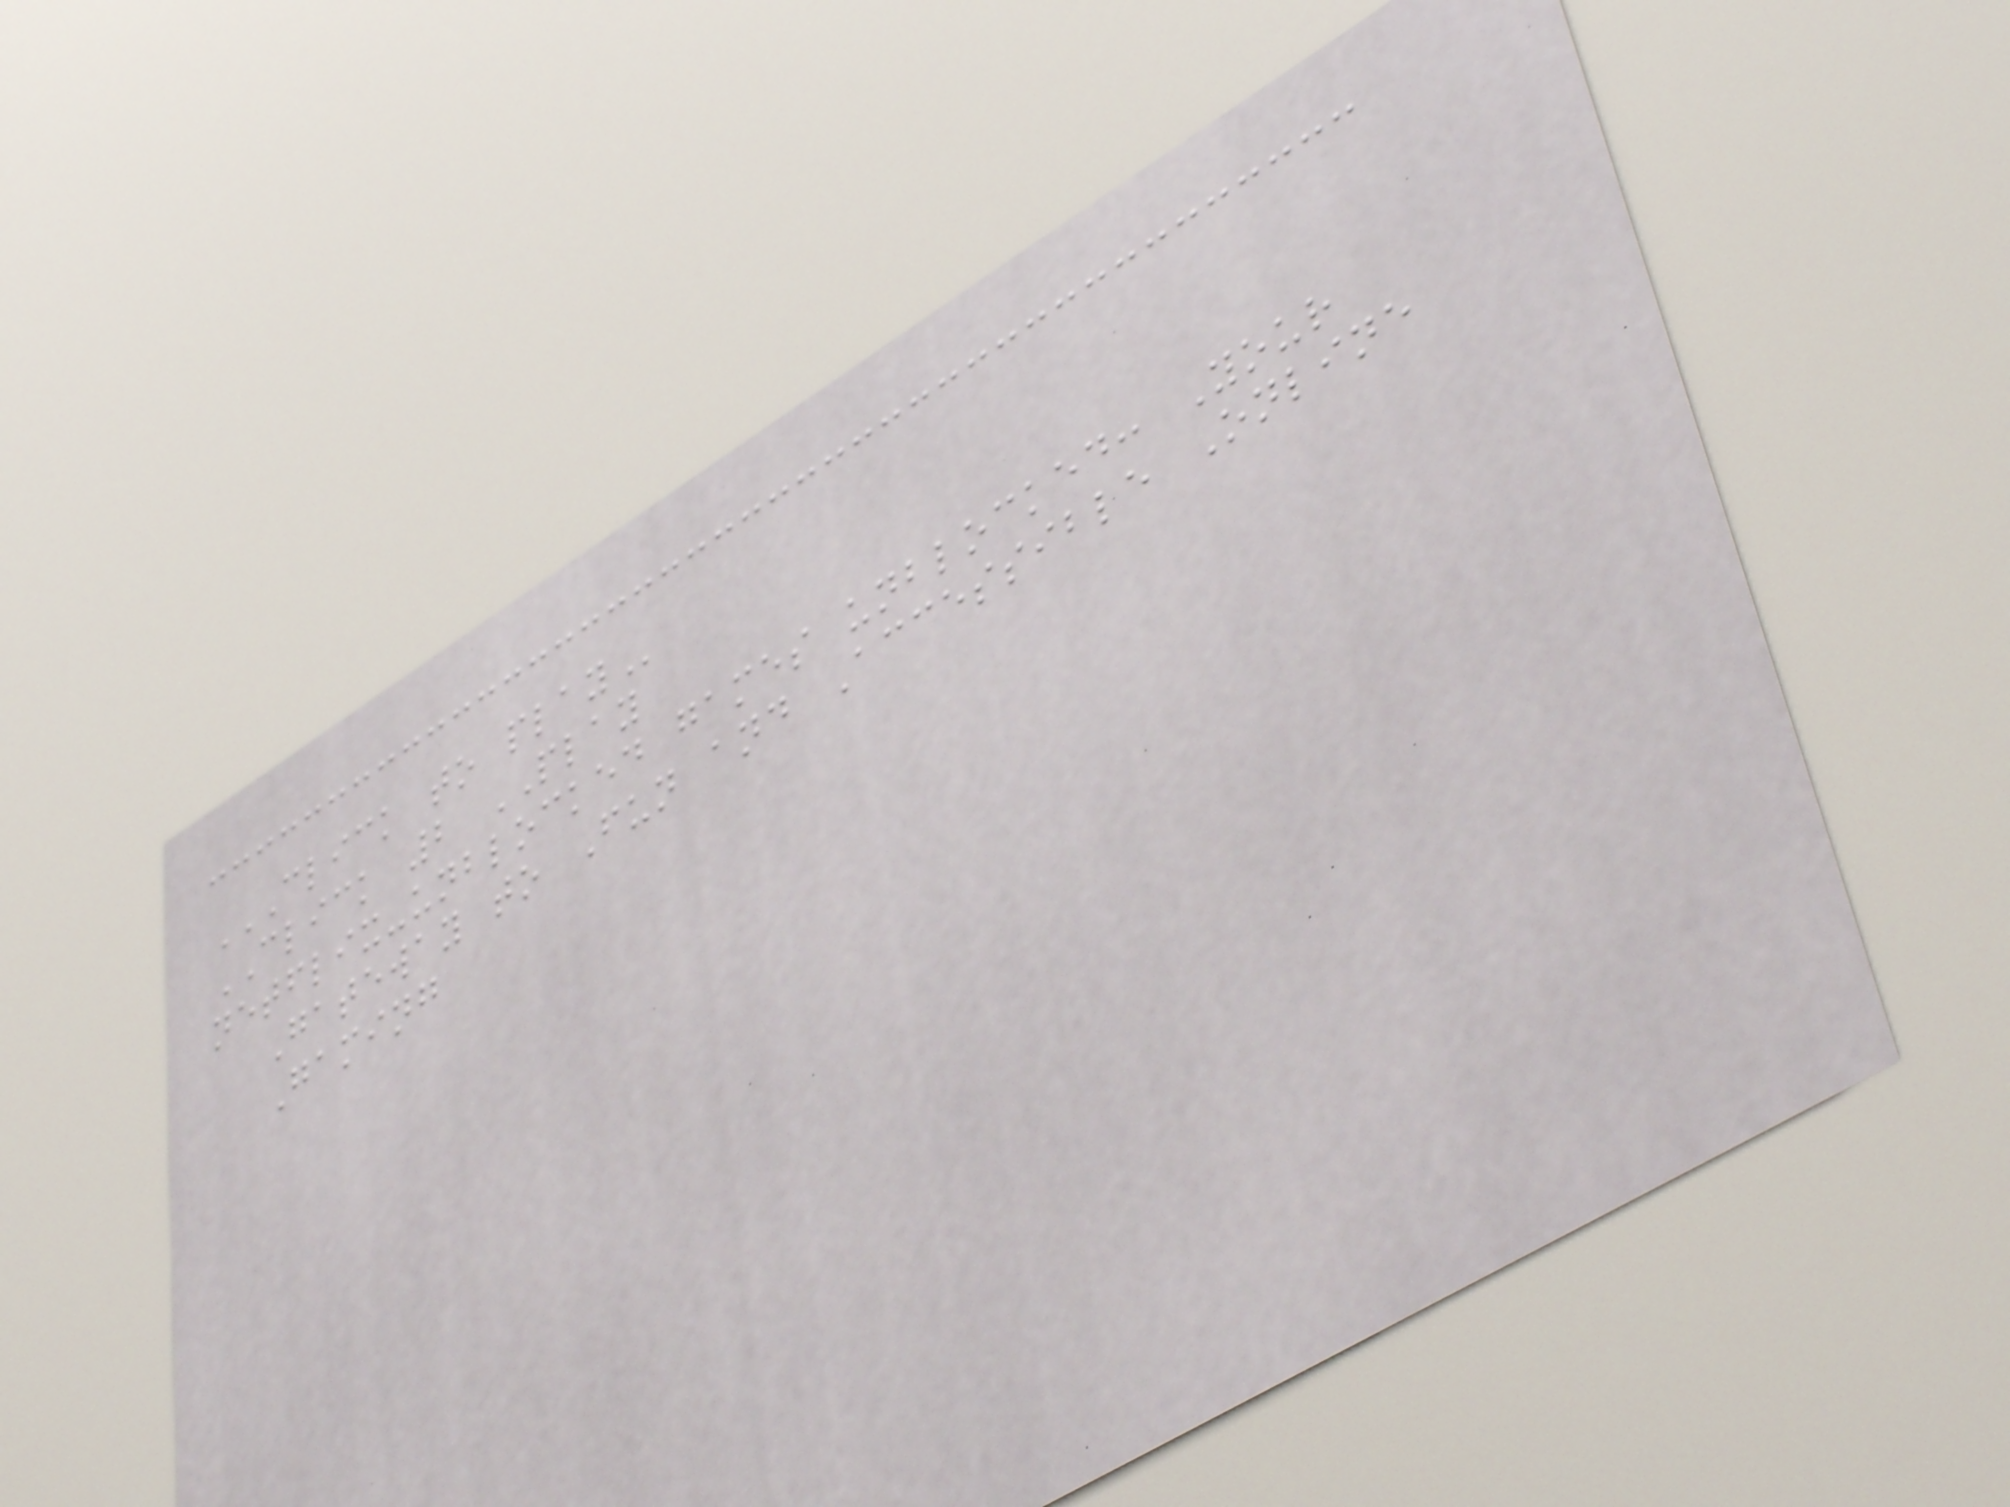CLICK TO PLAY
CLICK 2 PLAY
netflix-unblocked games unblocked: Your
Gateway to Fun and Accessible Online
Gaming
